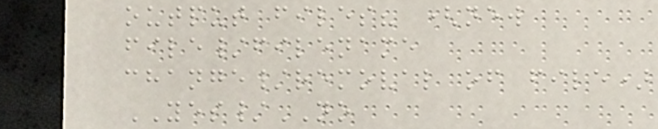output files? (new
file/filename
change/removal of file)
YES/NO
